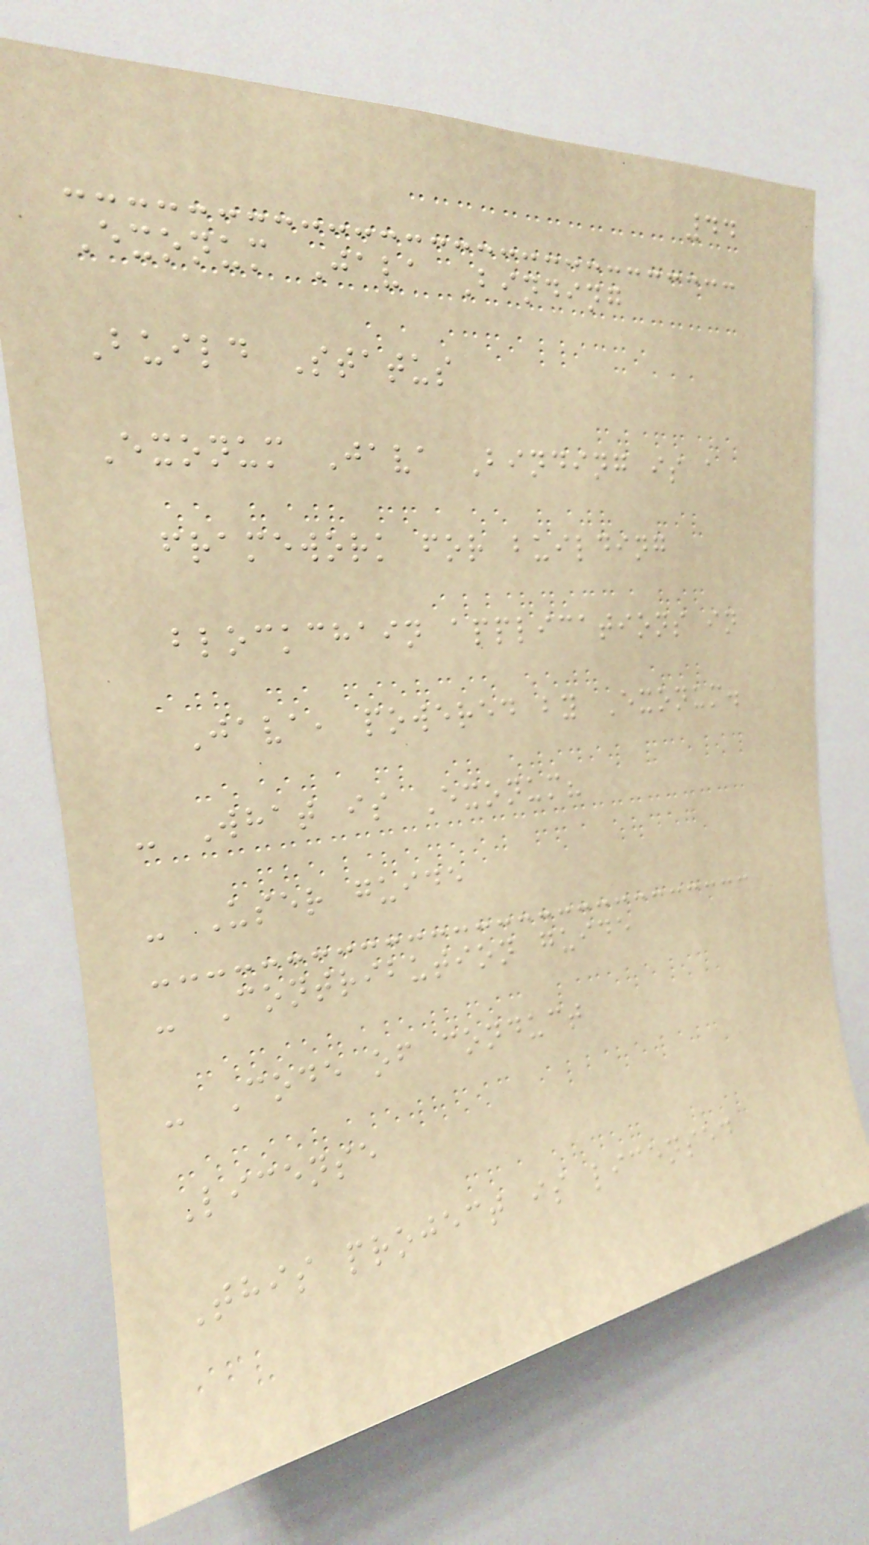44
Exonum Java Binding
Build Status
Exonum Java Binding is a
framework for building
blockchain applications in
Java, powered by Exonum.
- What is Exonum?
- User guide
- Contribution guide
- Code of conduct
License
This project is licensed
